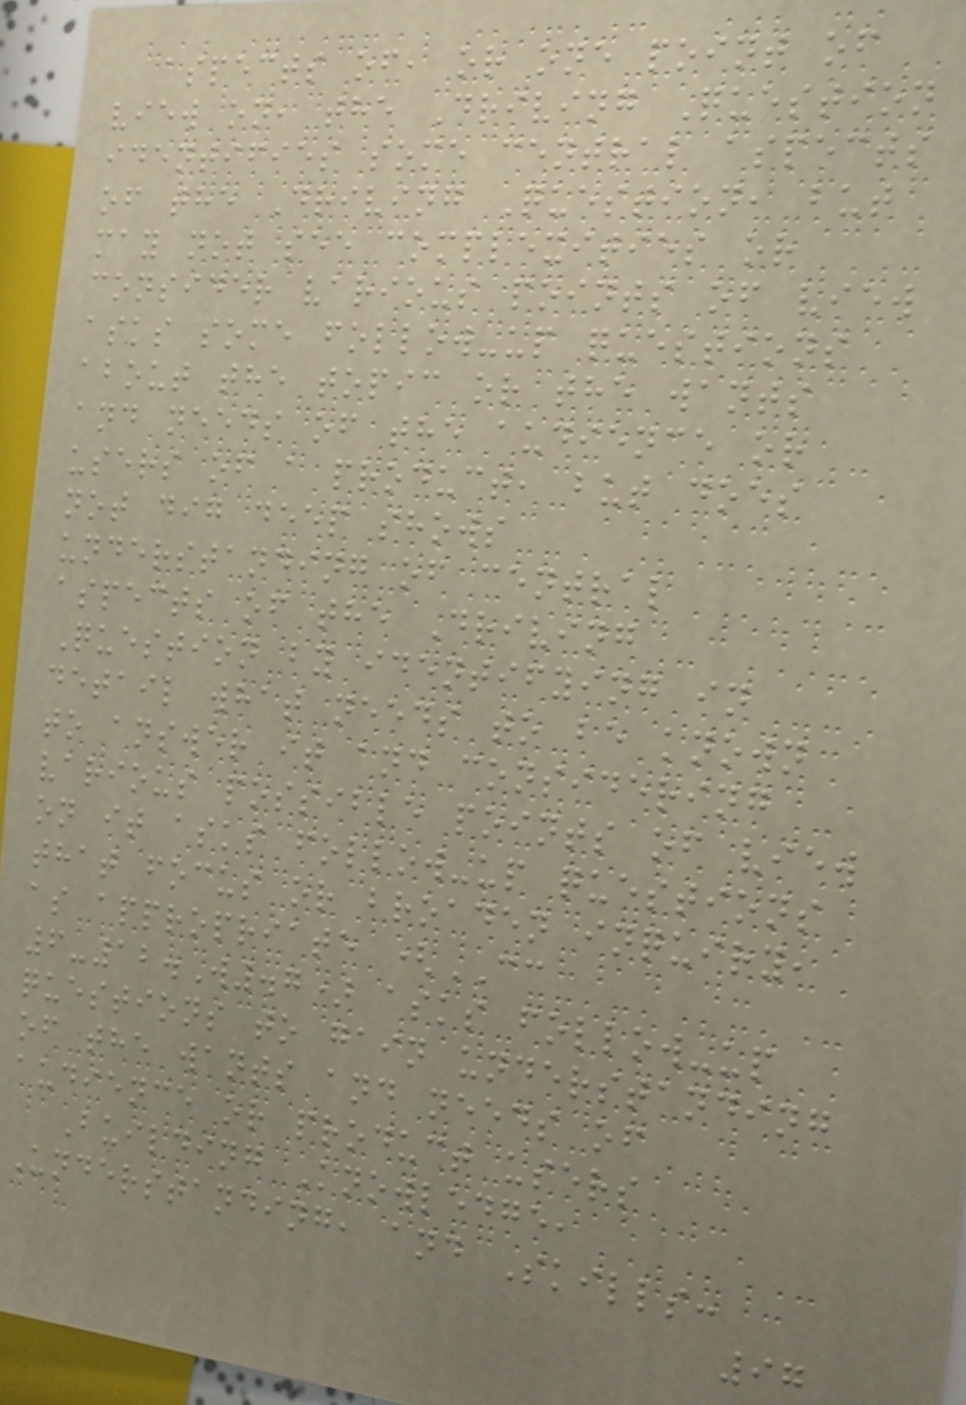aspects of, or one point of
view on, the Driving Question
identifies some central aspects
of the Driving Question, but
may not see complexities or
consider various points of view
asks some follow-up questions
about the topic or the wants
and needs of the audience or
users of a product, but does
not dig deep shows
understanding of central
aspects of the Driving
Question by identifying in
detail what needs to be known
to answer it and considering
various possible points of view
on it asks follow-up questions
that focus or broaden inquiry,
as appropriate (CC
6-12.W.7) asks follow-up
questions to gain understanding
of the wants and needs of
audience or product users
Building Knowledge,
Understanding, and Skills:
97
